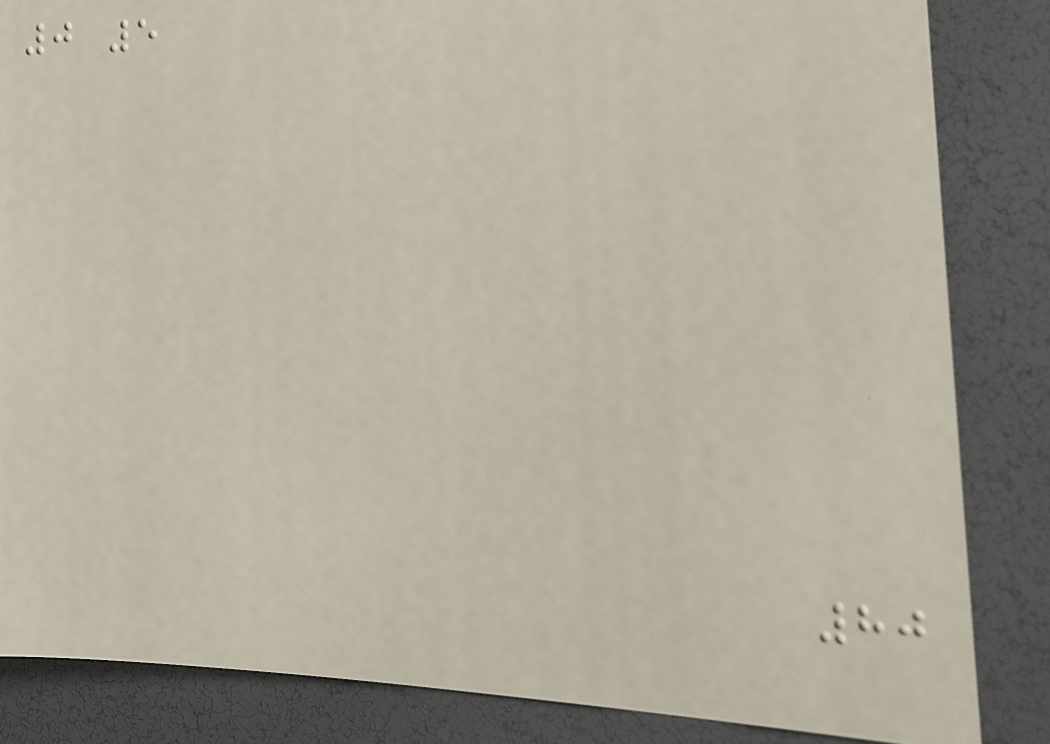0 5
80
